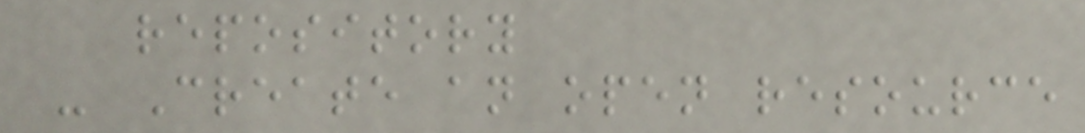repository
- Create an open resource
